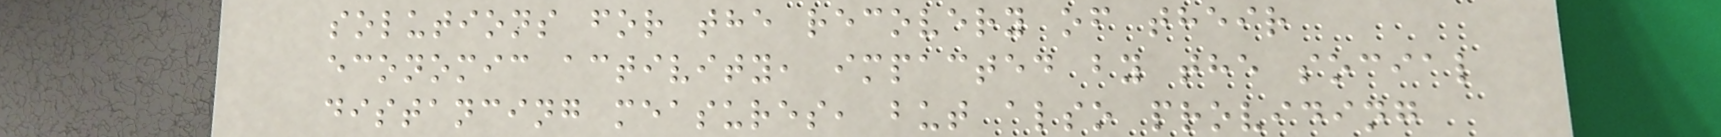solutions for the recovery of their
economic activity, impacted by the social
distancing measures, but also providing
